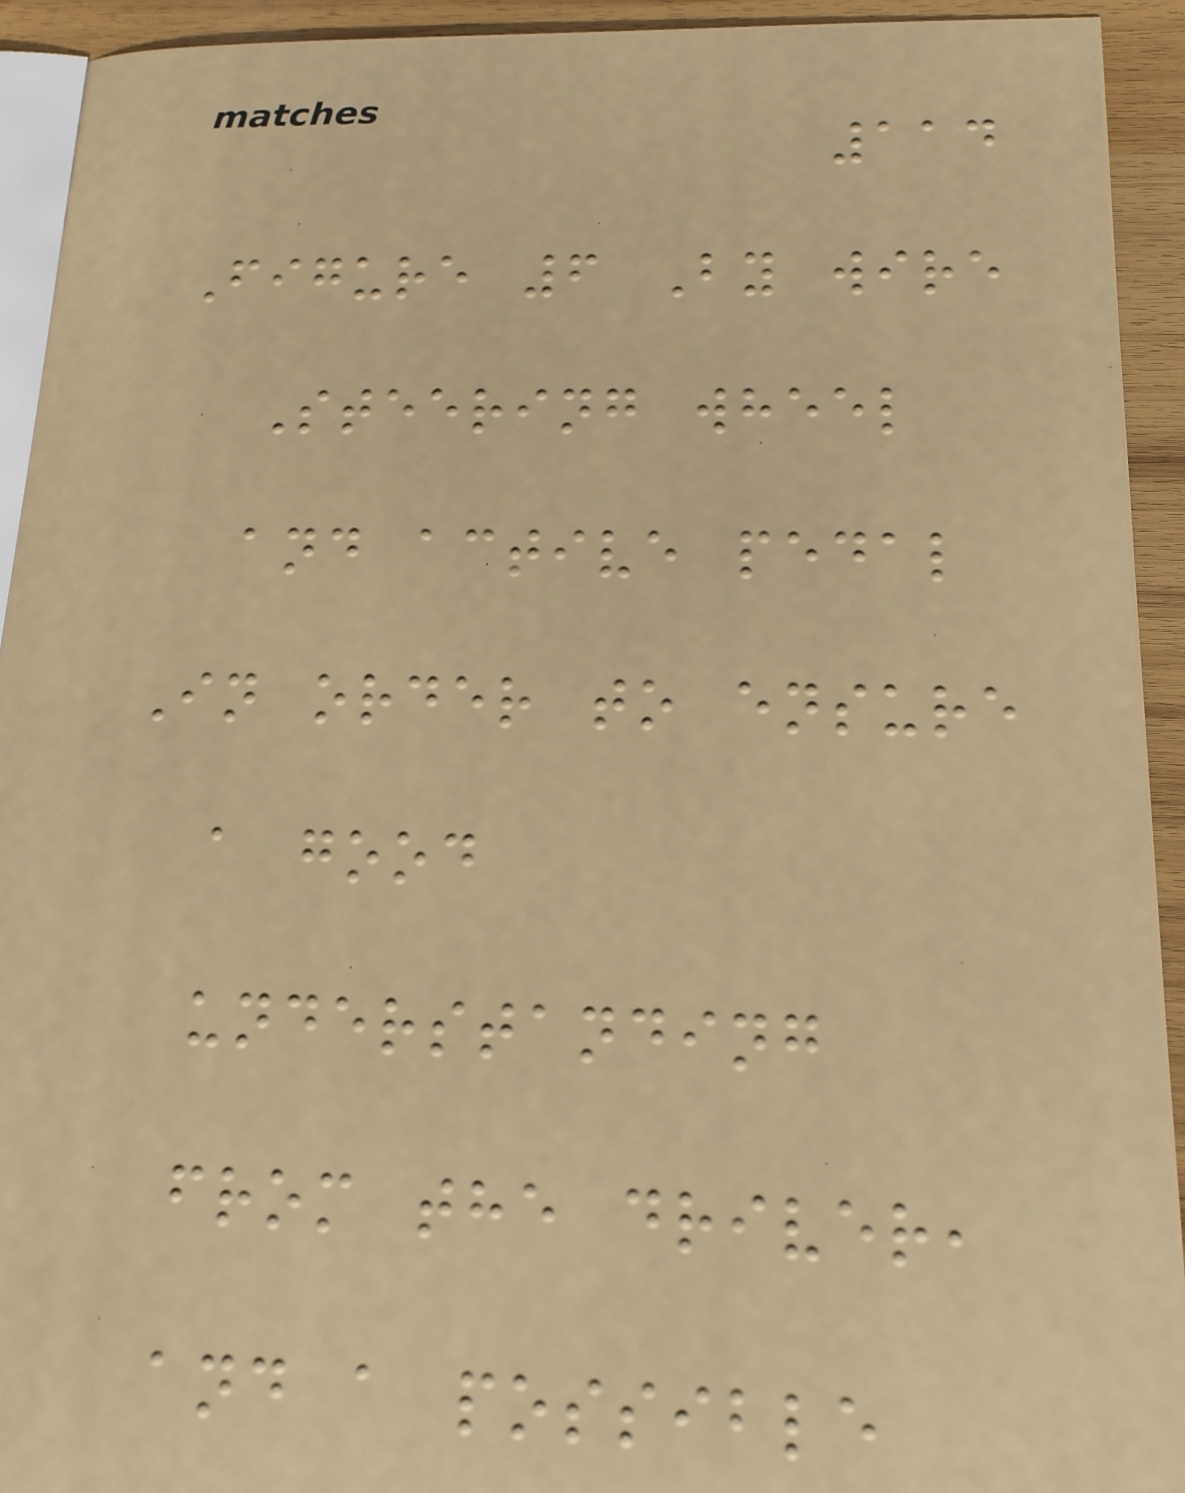114
Figure 6 By wire
Steering wheel
and active pedal
In order to ensure
a good
understanding
from the driver,
and a possible
